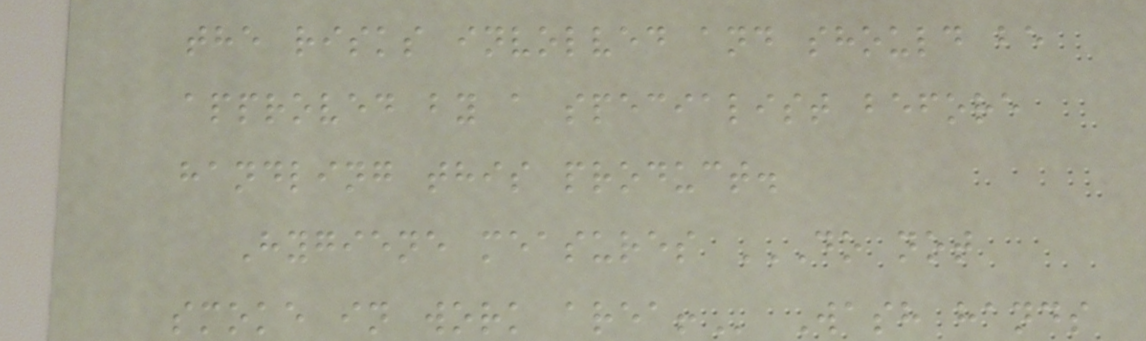the risks involved and should be
approved by a specialist before
handling this product.
Hygiene measures DO NOT
SMOKE IN WORK AREA! Wash hands
